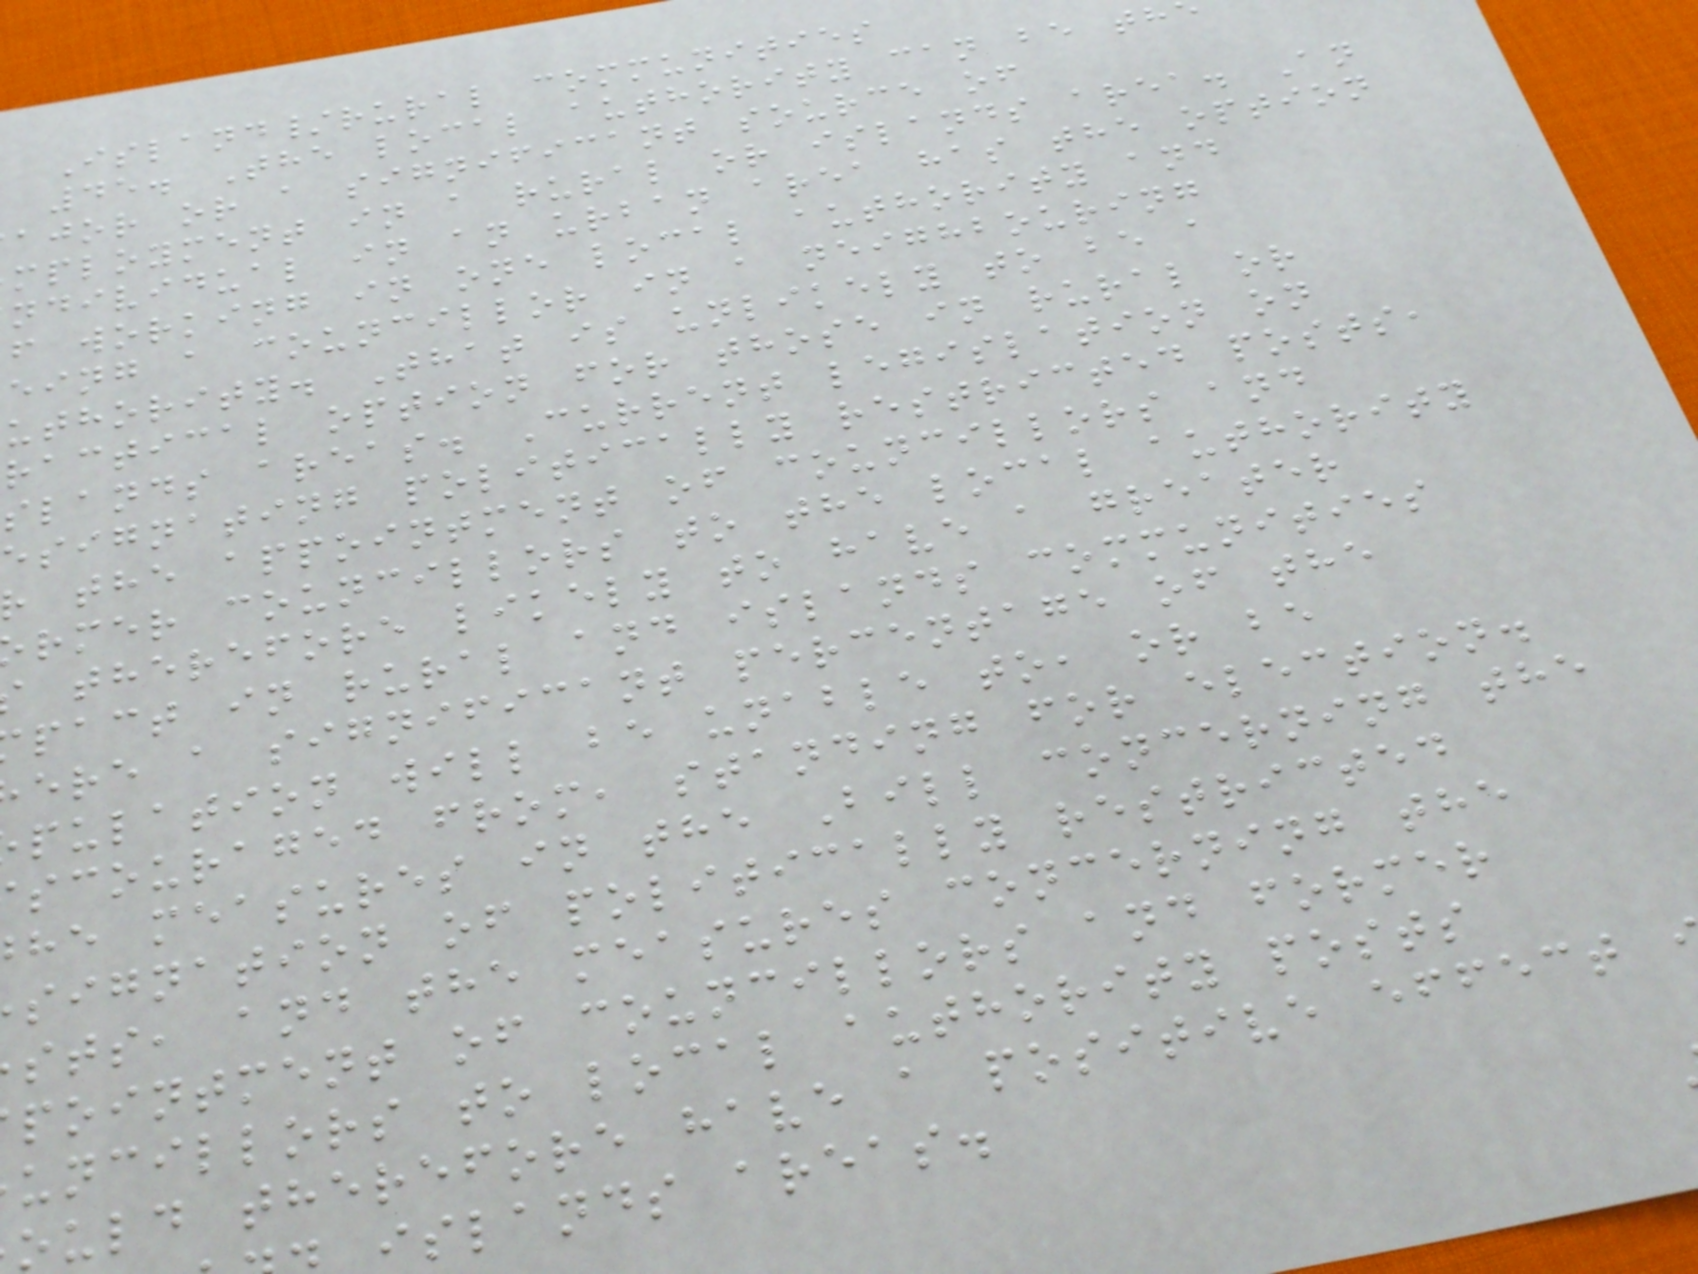Island/rural communities
45. The local authority can be th
ajor or a significant source of
mployment in a rural or islands area. An
ndividual in an urban area has the option
f working in one local authority and
eing a councillor in a neighbouring
uthority. That is unlikely to be a
ractical option for those in rural or
slands areas. Current legislation on
esignating politically restricted posts,
the appointment of councillors and
rmer councillors to the local authority
therefore likely to have a greater
pact in rural and islands communities
ere a significant percentage of the
pulation will be unable to, or be
scouraged from, standing for election.
he measures in the Bill concerning the
signation of politically restricted
sts, and the measures concerning the
pointment of councillors and former
uncillors to local authority posts
ould therefore have a positive effect
islands areas.
